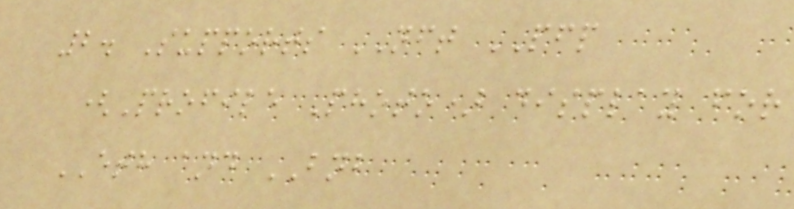2. Supports NFT PFP
(Profile Photo) display for
ETH and BNB
